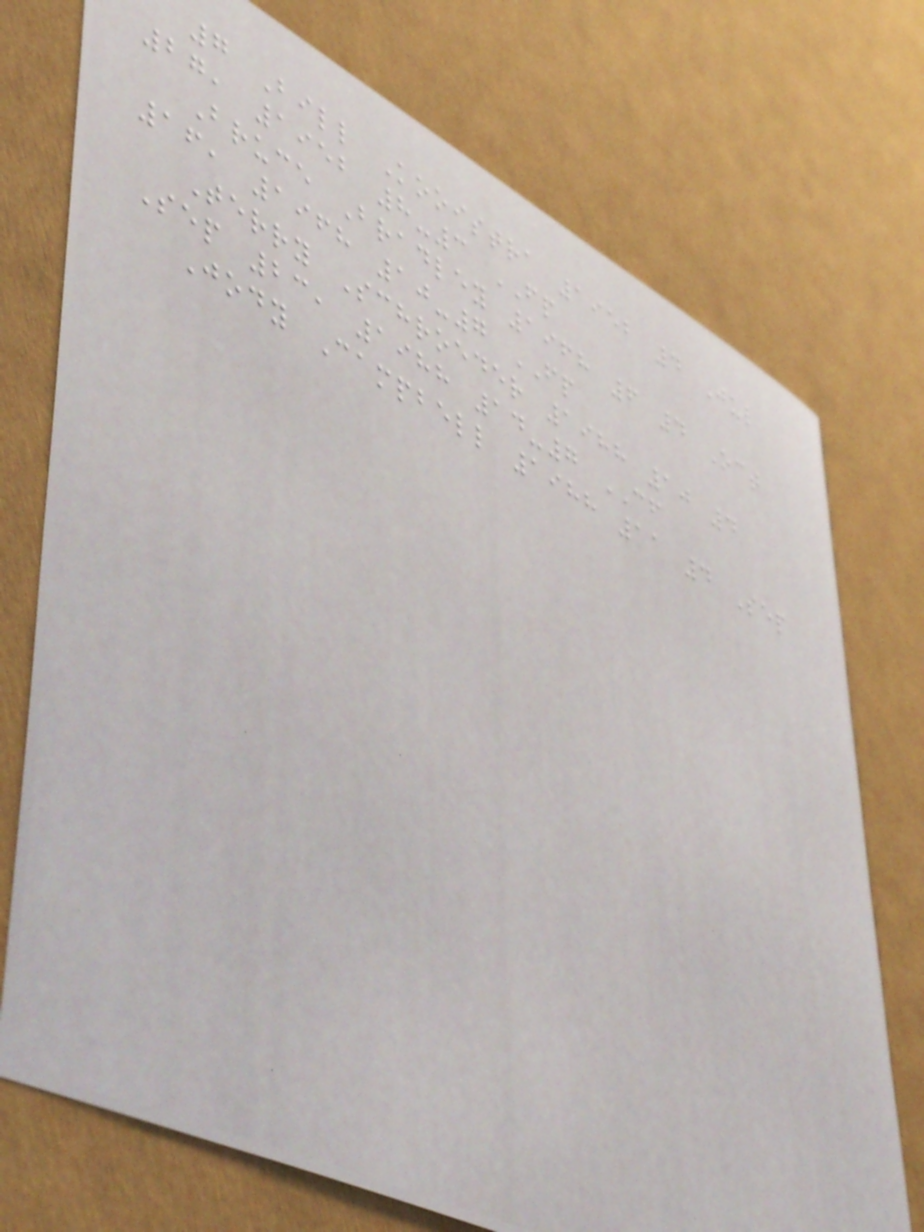7 Bill Kooistra 1952 4 Jul
27, 1952 8-3 FP
Bruce Bradley 1968 6 4 Oct
16, 1968 10-7 FP
Terry Schroeder 1988 10 4
Sep 23, 1988 14-7 CF
Jody Campbell 1988 11 4 Sep
